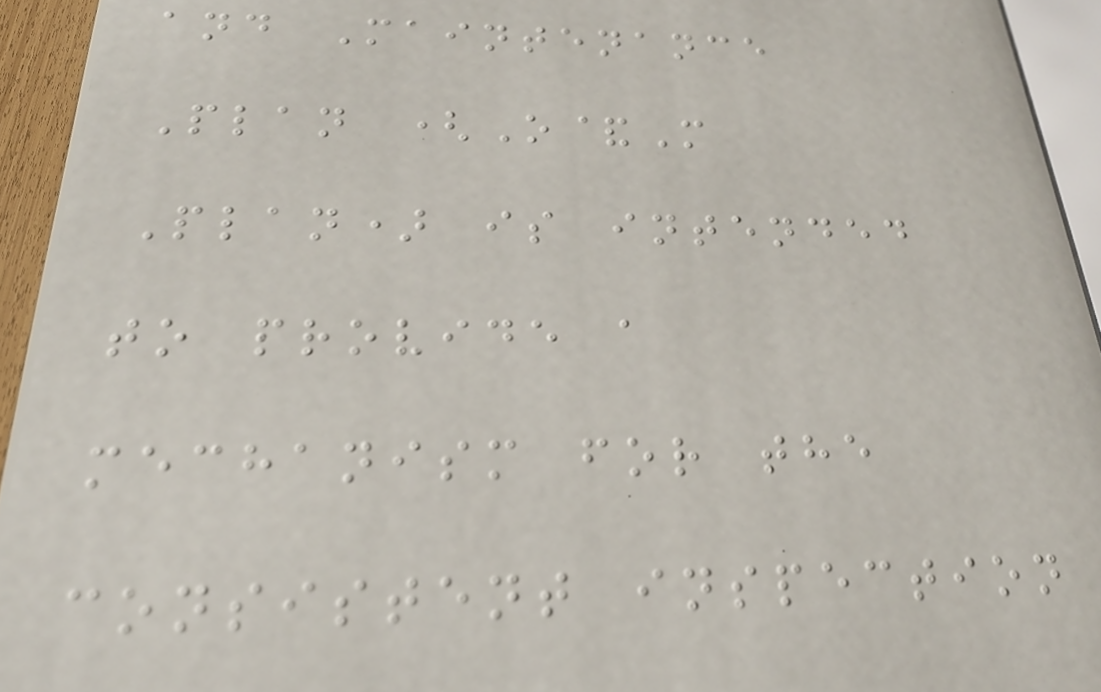and Maintenance
Plan (O&M
Plan) is intended
to provide a
mechanism for the
consistent inspection
